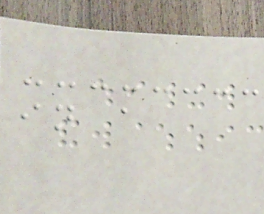in a
